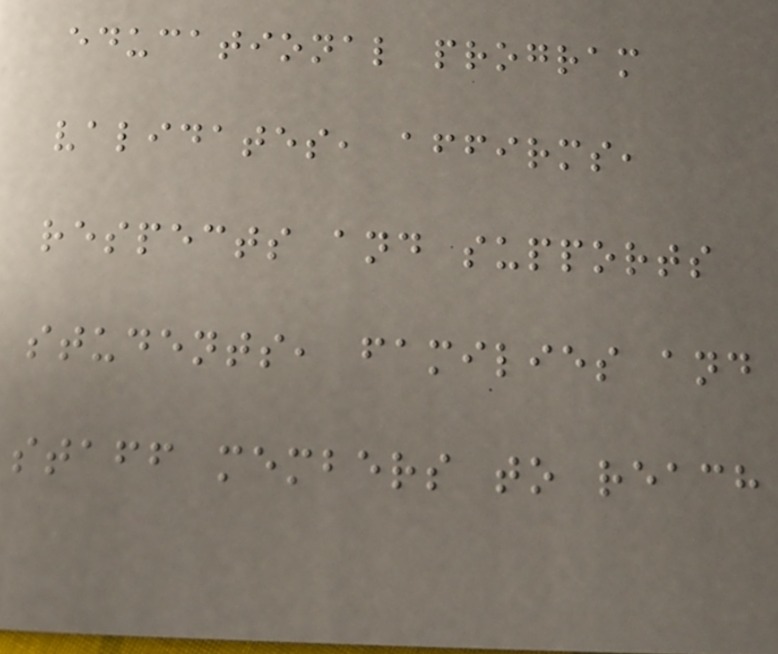educational program
validates, affirms,
respects and supports
students, families and
staff members to reach
